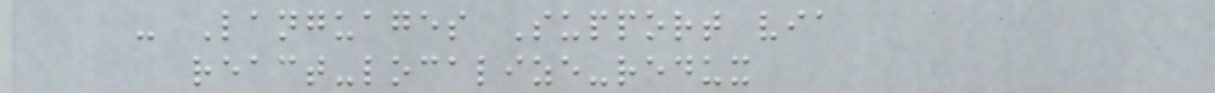- Languages Support via
react-localize-redux
